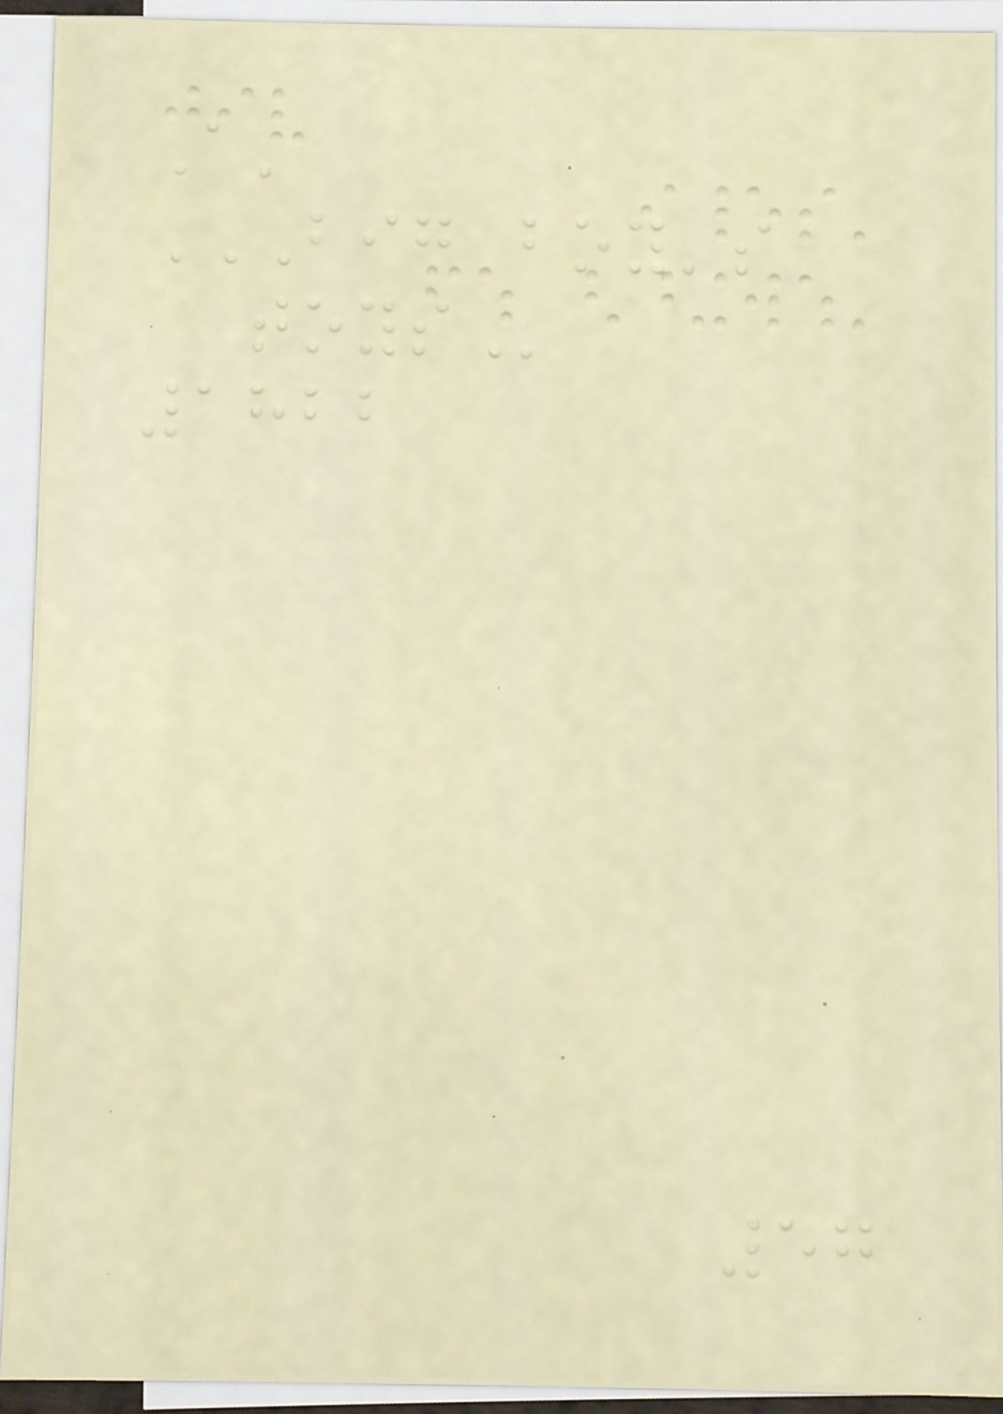A'
BIG BOY'S
TOYS
1822
57
